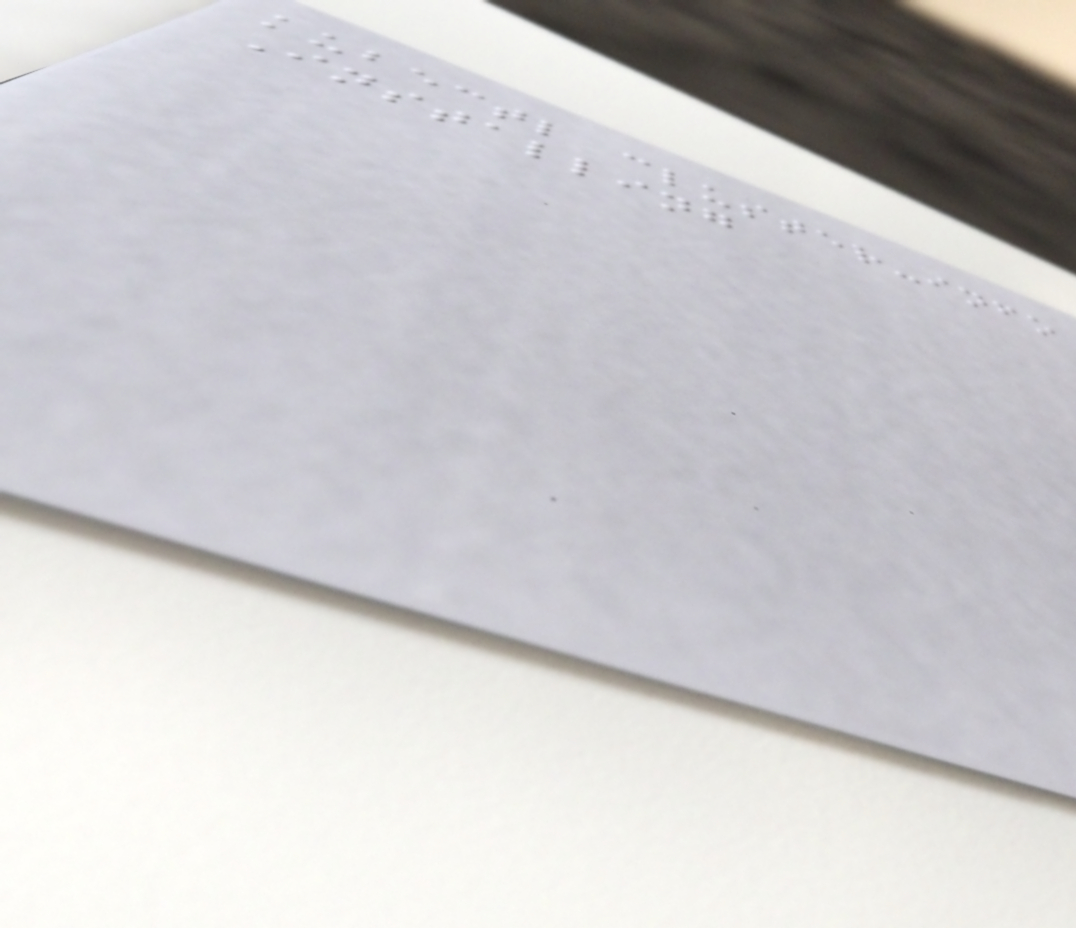kubectl cluster-info
Installing
